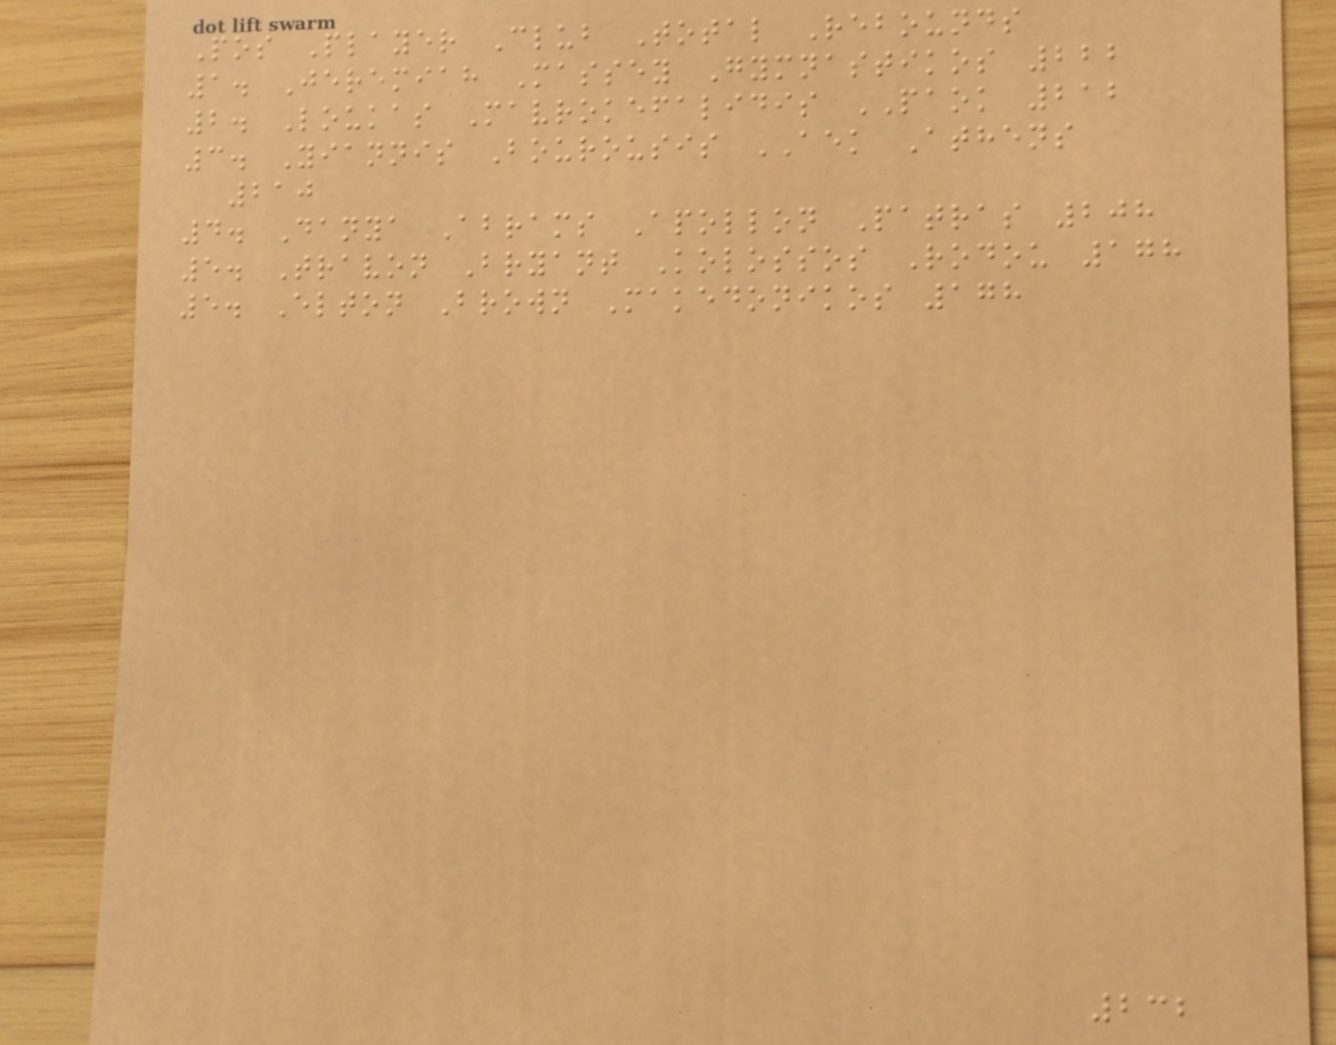Pos Player Club Total Rebounds
1. Jeremiah Massey Gymnastikos 222
2. Loukas Mavrokefalidis PAOK 212
3. Yiannis Bourousis AEK Athens
210
4. Danya Abrams Apollon Patras 208
5. Travon Bryant Kolossos Rodou 178
5. Elton Brown Makedonikos 178
232
